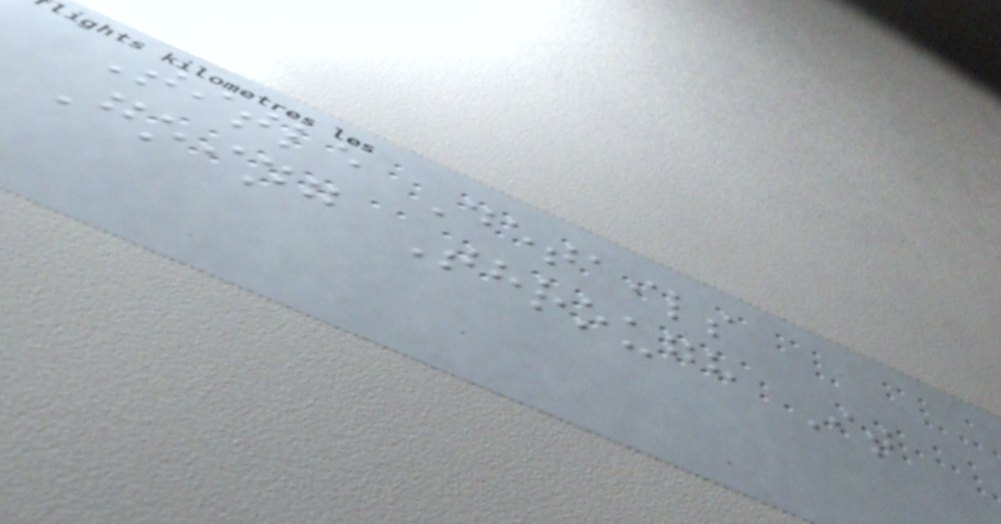Title Details
Going Through It
